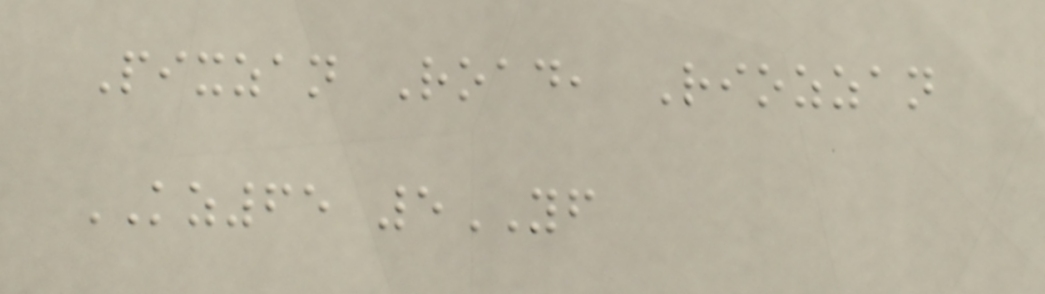Pixzan Road, Riozzan
KZ65 5YF
